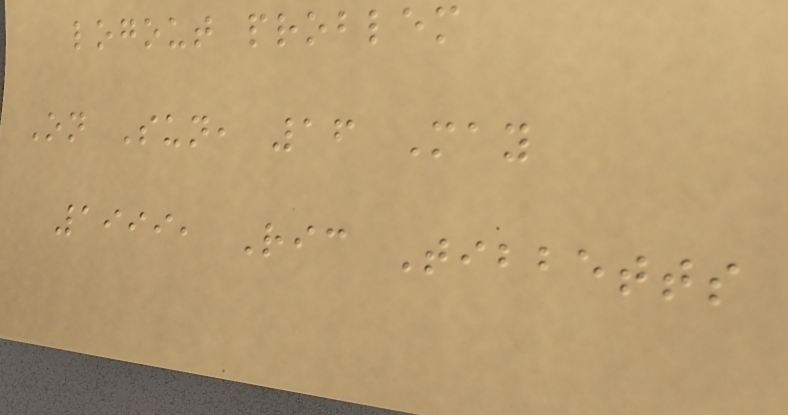logout problem
On Sun, 16 May
1999, Ric Tibbetts
